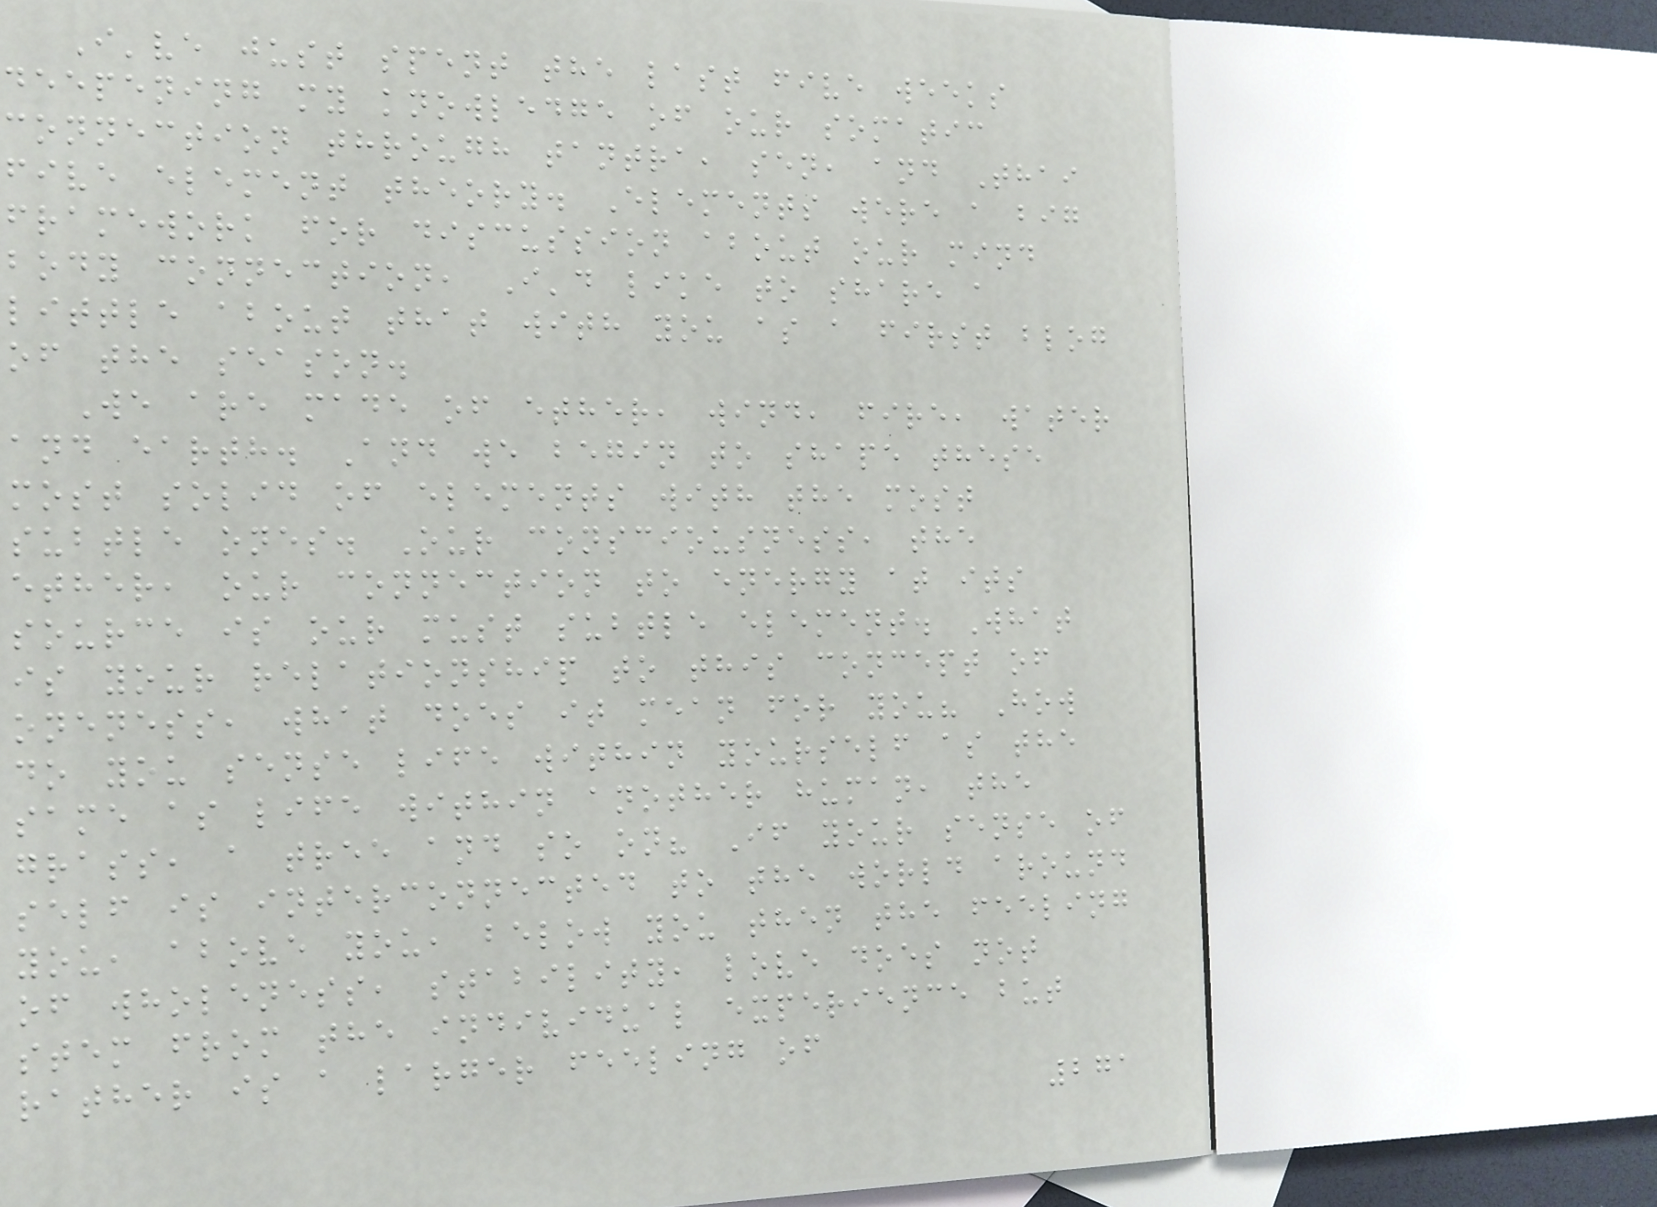I've just spent the last five weeks
deepening my knowledge of our somatic
connection through tantra, sen, and Thai
five element theory. Elements were a big
framework for discussion about our mind
body connection, I'd like to share a
little about that with you as a first blog
of the season.
We are made of ether, wind, fire, water
and earth. And we begin to shape these
most solid of elements with the most
subtle ones. Our consciousness, the
ether, our connection to energy at its
source is our must subtle element. What
is your relationship to this concept of
oneness, what does it mean for you? How
do you sense life within yourself as the
same as life within another human, the
grass, a tree and so on? If your sense of
self is interconnected to the world around
you, above you, below you then the feeling
of wholeness, stability, love does not
stem from the individual experience but
rather is a larger feeling of
271
